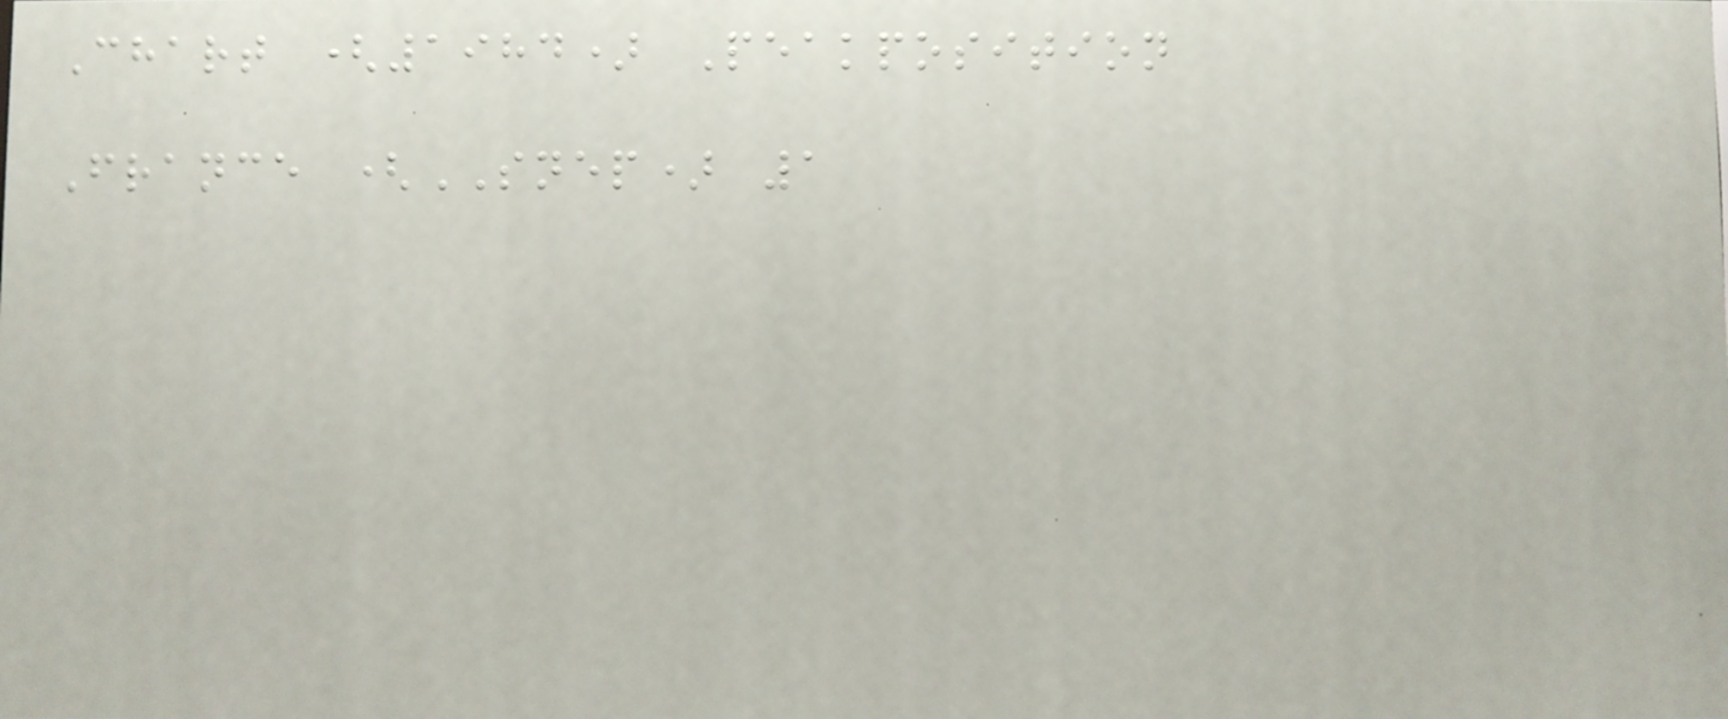Chart (1984) Peakposition
France (SNEP) 1
